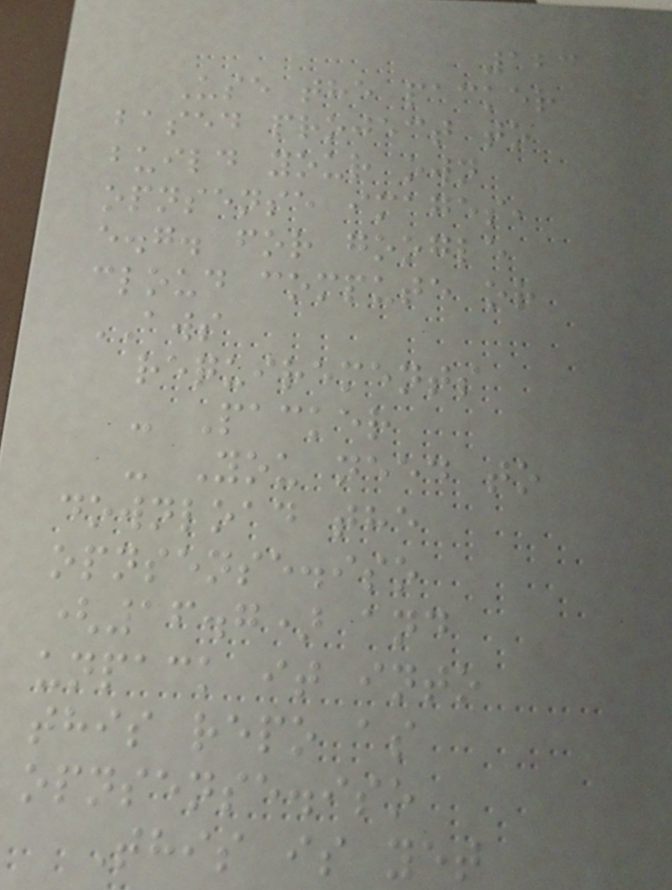123
Use the packer
based project to
build your own
opnsense images,
e.g. for google
cloud compute or
AWS
requirements
- Packer
- You need to
download the
opnsense.iso
(16.7) and
unpack it into
this repo as
opnsense.iso
This is yet
